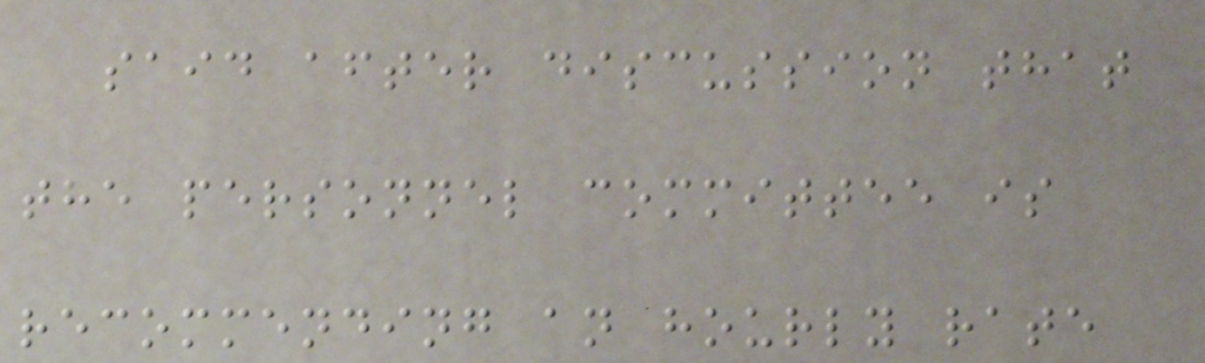said after discussion that
the personnel committee is
recommending an hourly rate
